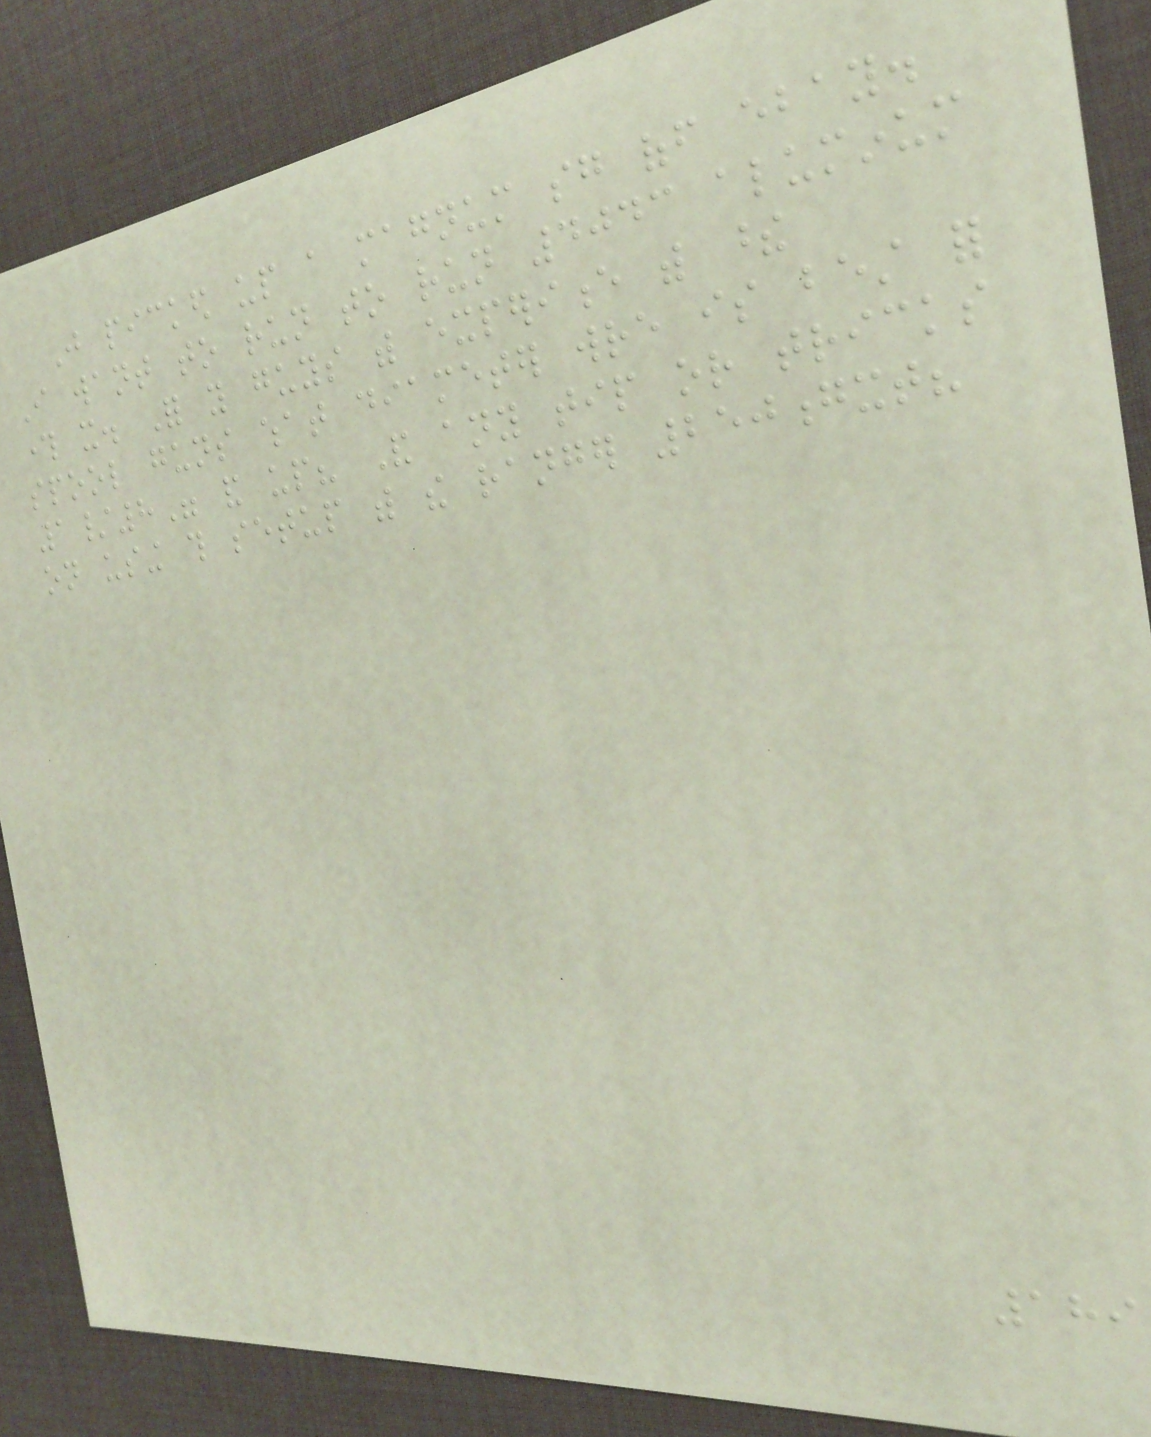Just picked up a magnum sg off ebay.
I want to run to run 4043 aluminum
through it. For you guys with experience with these
spool guns what diameter wre is best for
1/8" and up? And any tip or tricks
on using this setup with the ranger 250gxt?
189
